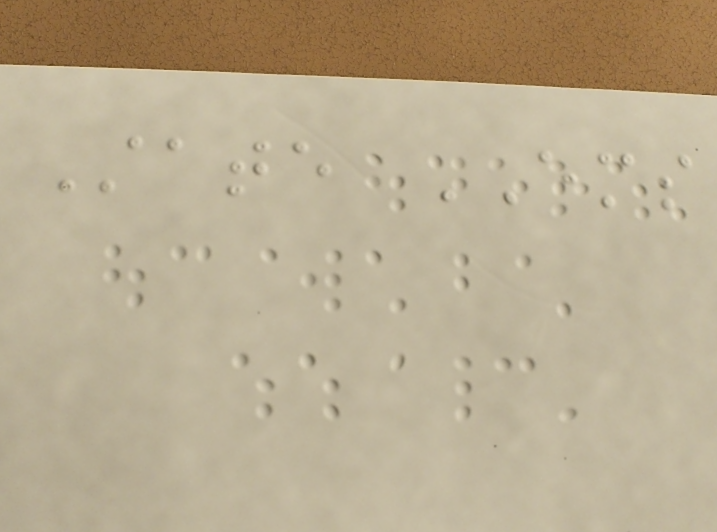State EMS
